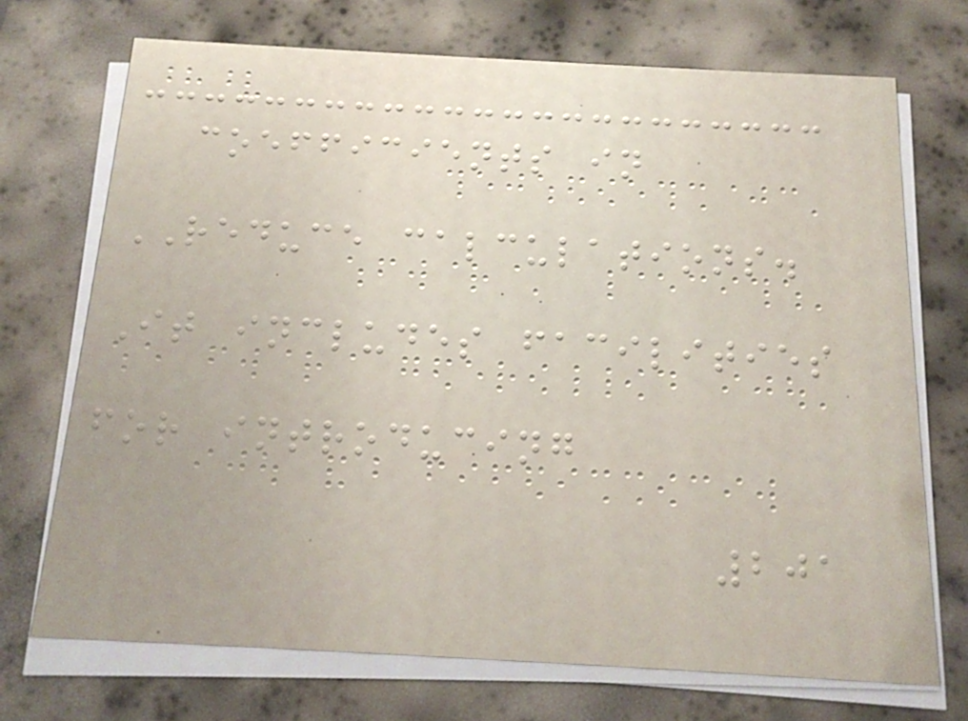coefficients in
REDUCE calculations.
It includes facilities
for introducing
201
